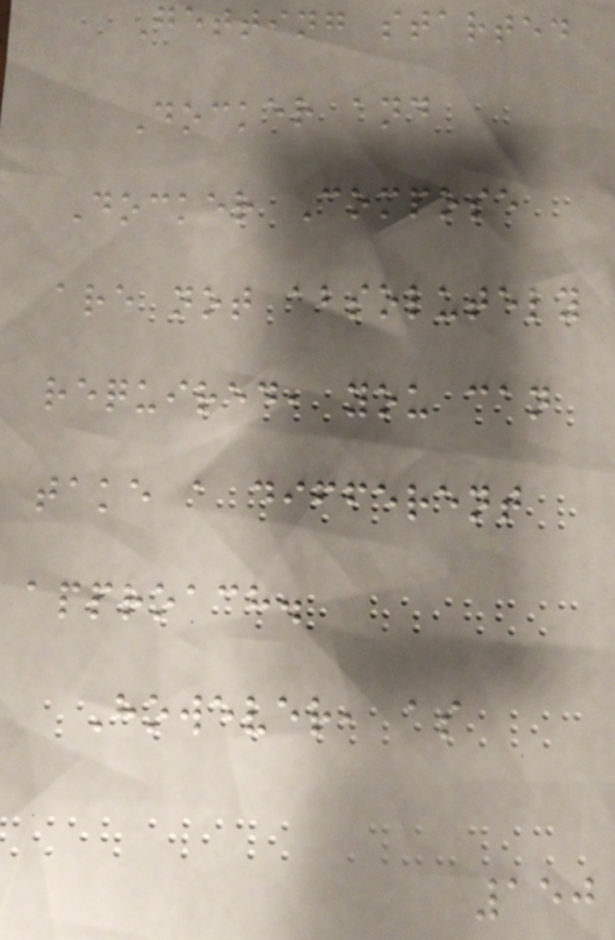Getting started
Docker and
Docker Compose
are not absolutely
required, you can
take a different
approach.
However, as
150
